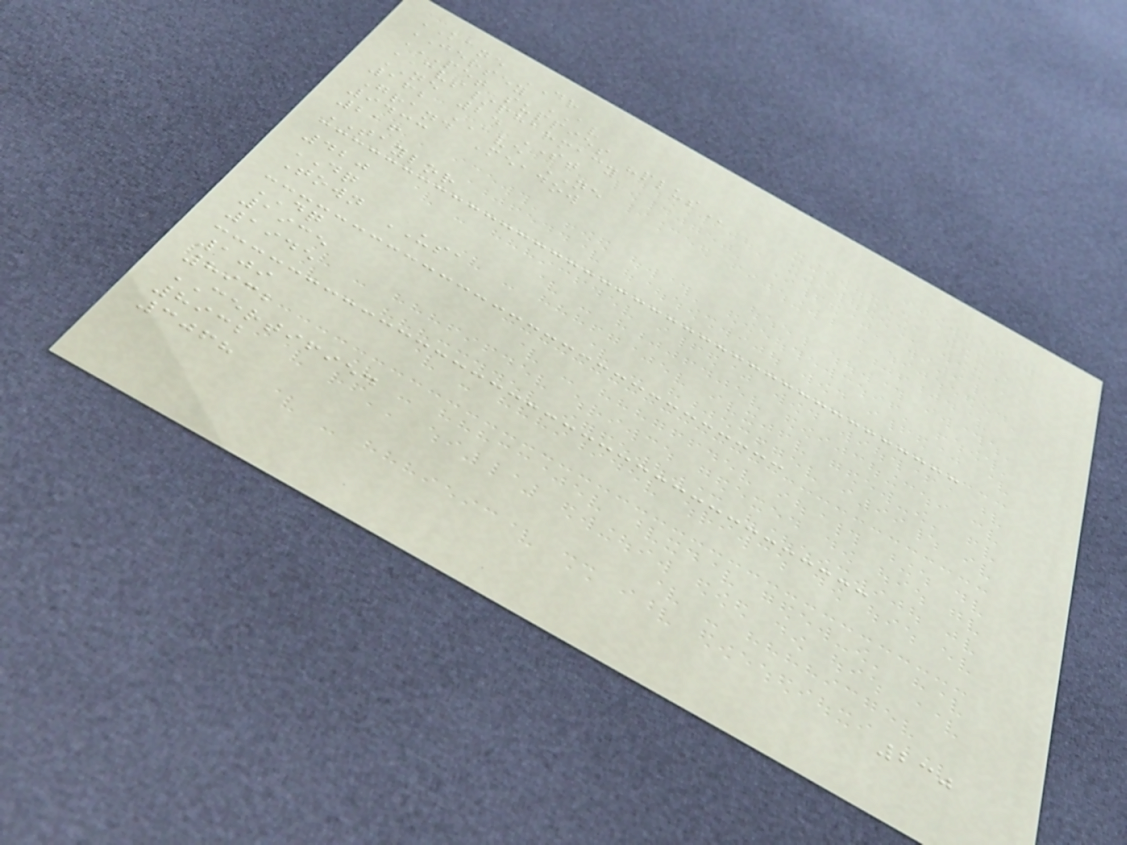KANE DR
JERSEY AV
PET SUPPIES "PLUS
CVS/pharmacy
NE 24 ST
162 AVE NE
Grand Meadow
9433
216
TAYLOR
420
DQ
Town USA
DQ
1935
1945
109
8932
CERTIFIED
8932
3068
230
